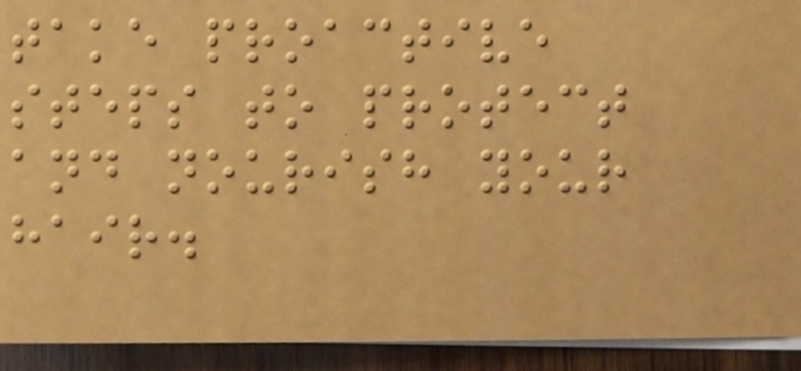take proactive
steps to protect
and nourish your
hair.
